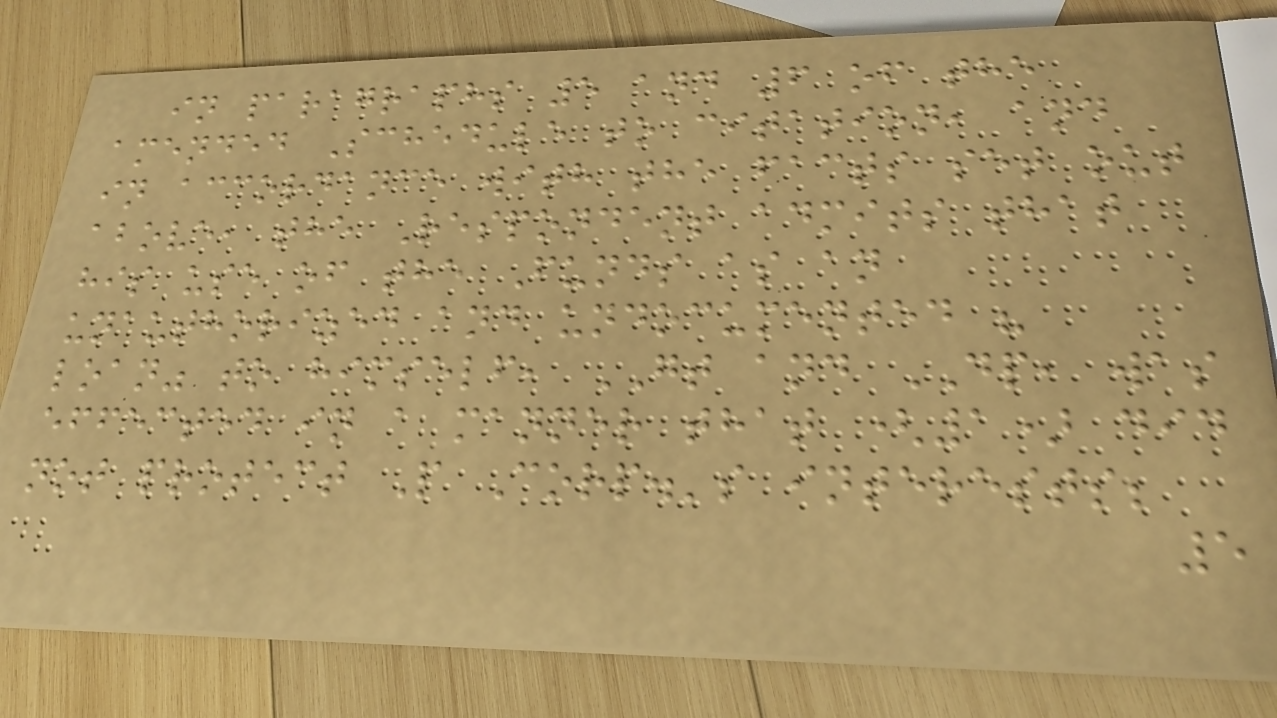in paragraphs 5 and 6 of the
amended Schedule to citation, and
in accordance with the facts set out
above, the Respondent admits that
his use of the Funds as an
unauthorized and undocumented "
loan" to himself, GT and DP, was
effected in a manner that (1) did
not protect P Corp.'s interests;
5
